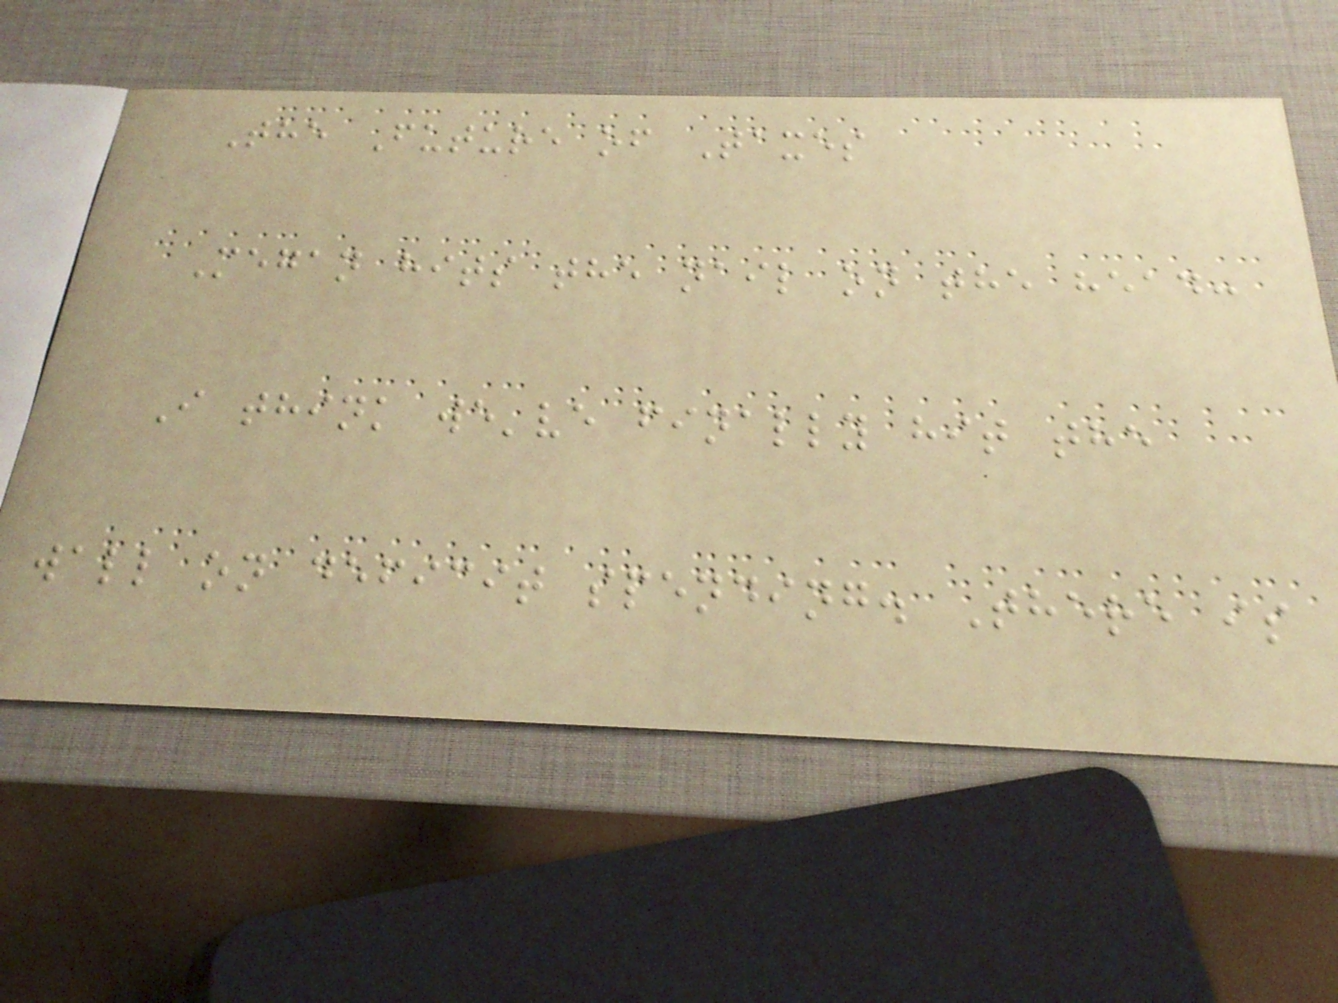The Future of Taxes
Megan hits the nail on the head:
I think we've finally hit the
wall on deficit spending. There is
